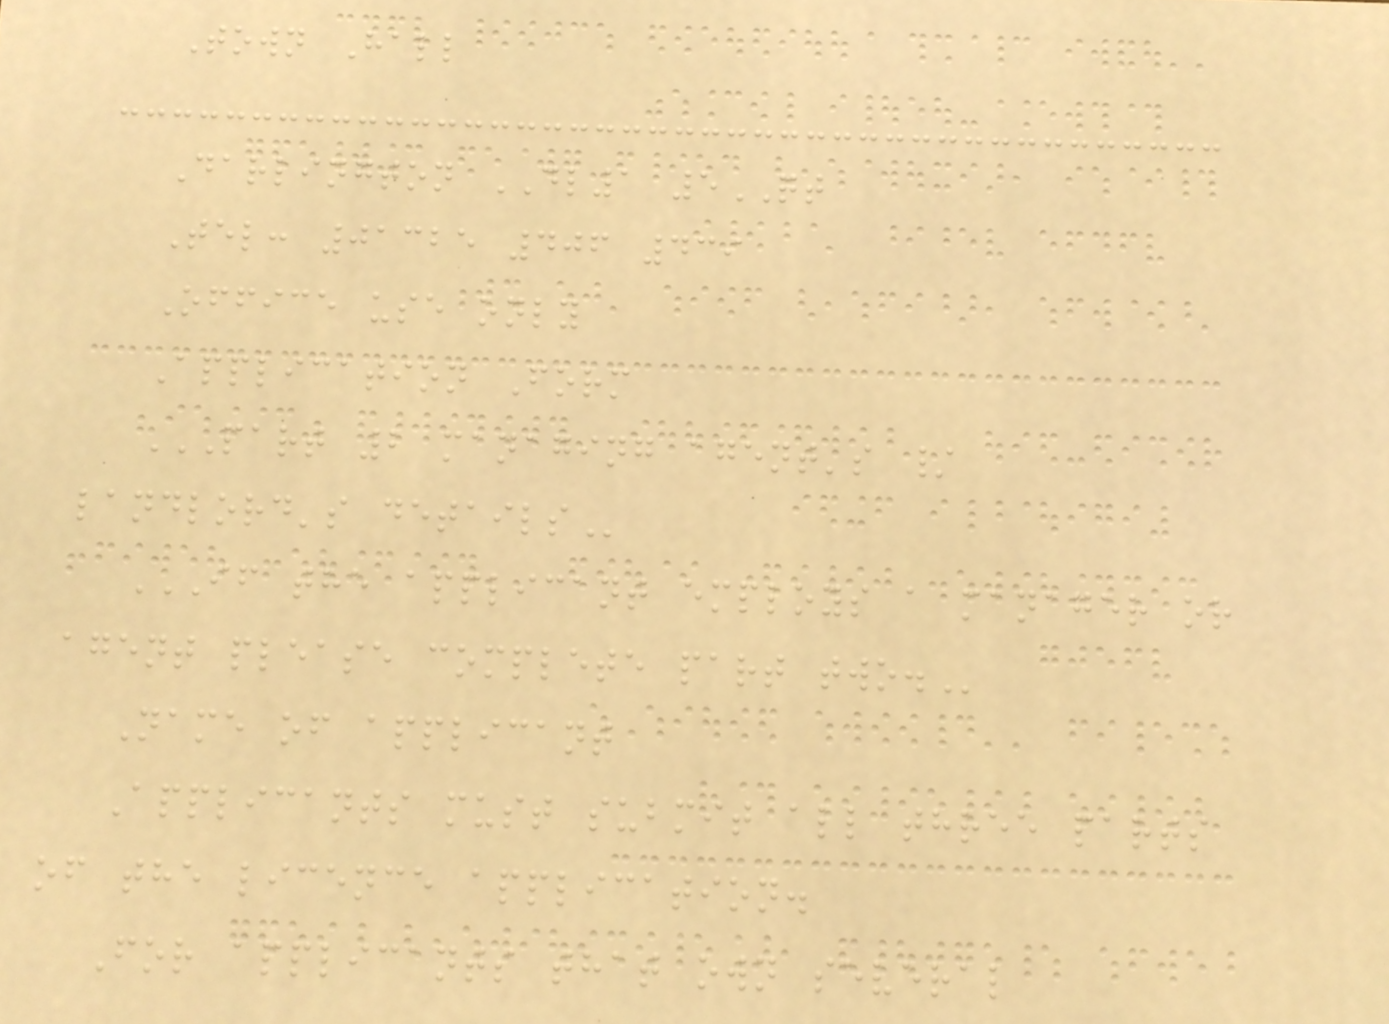Town Hall
Darlington DL1 5QT
Tel: 01325 406 439
Office use only
Application Form
PART 2 MANAGING AGENT'S /
LANDLORD'S DETAILS
IF THE APPLICANT EMPLOYS A MANAGER OR
AGENT PLEASE COMPLETE PART TWO.
Name of applicant
Applicants must submit all three parts
of the licence application.
For applicants that own several
